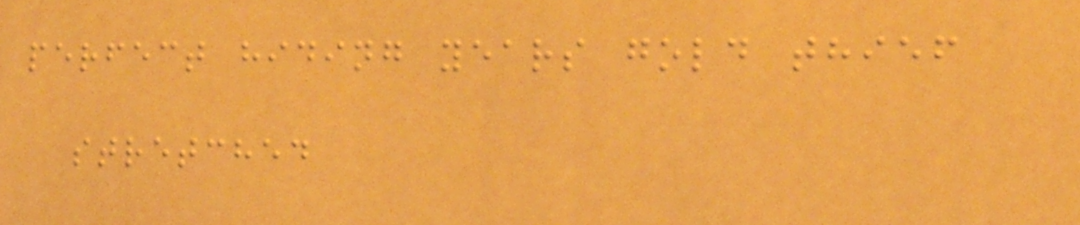perfect hiding years gold thief
stretched
